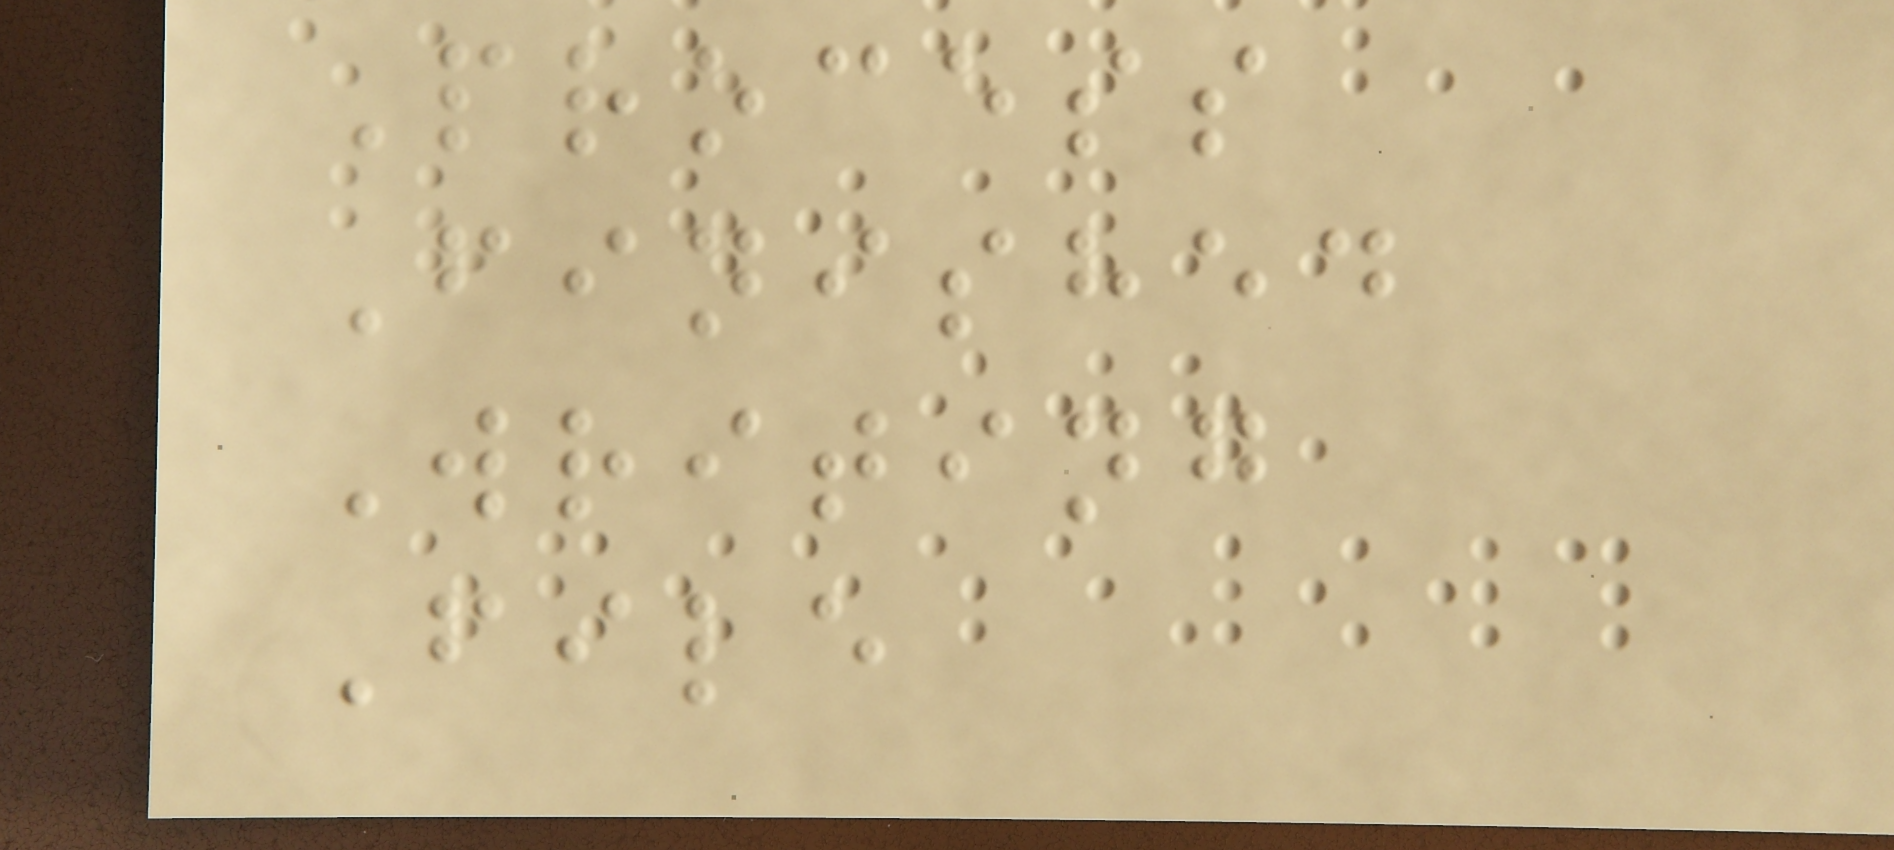Process
Finished
Writing
File
